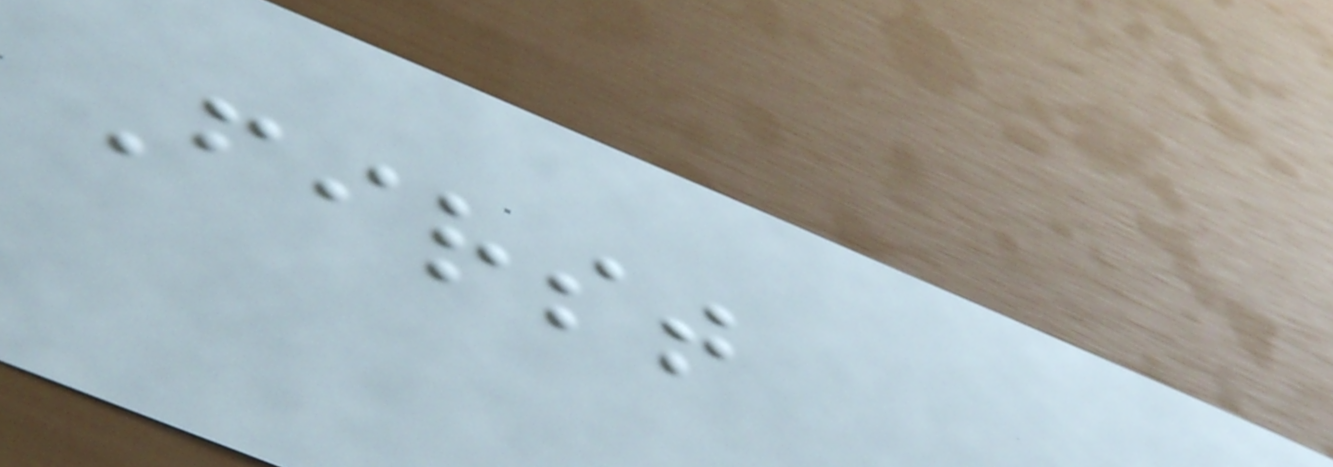First
